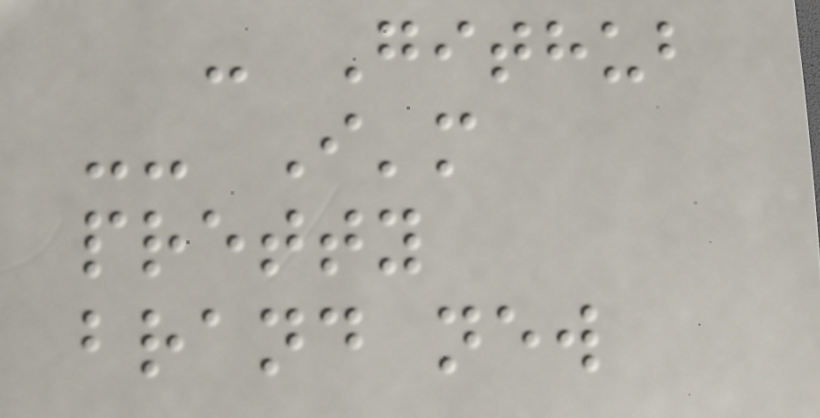- Github
-- I'm
pretty
brand new
